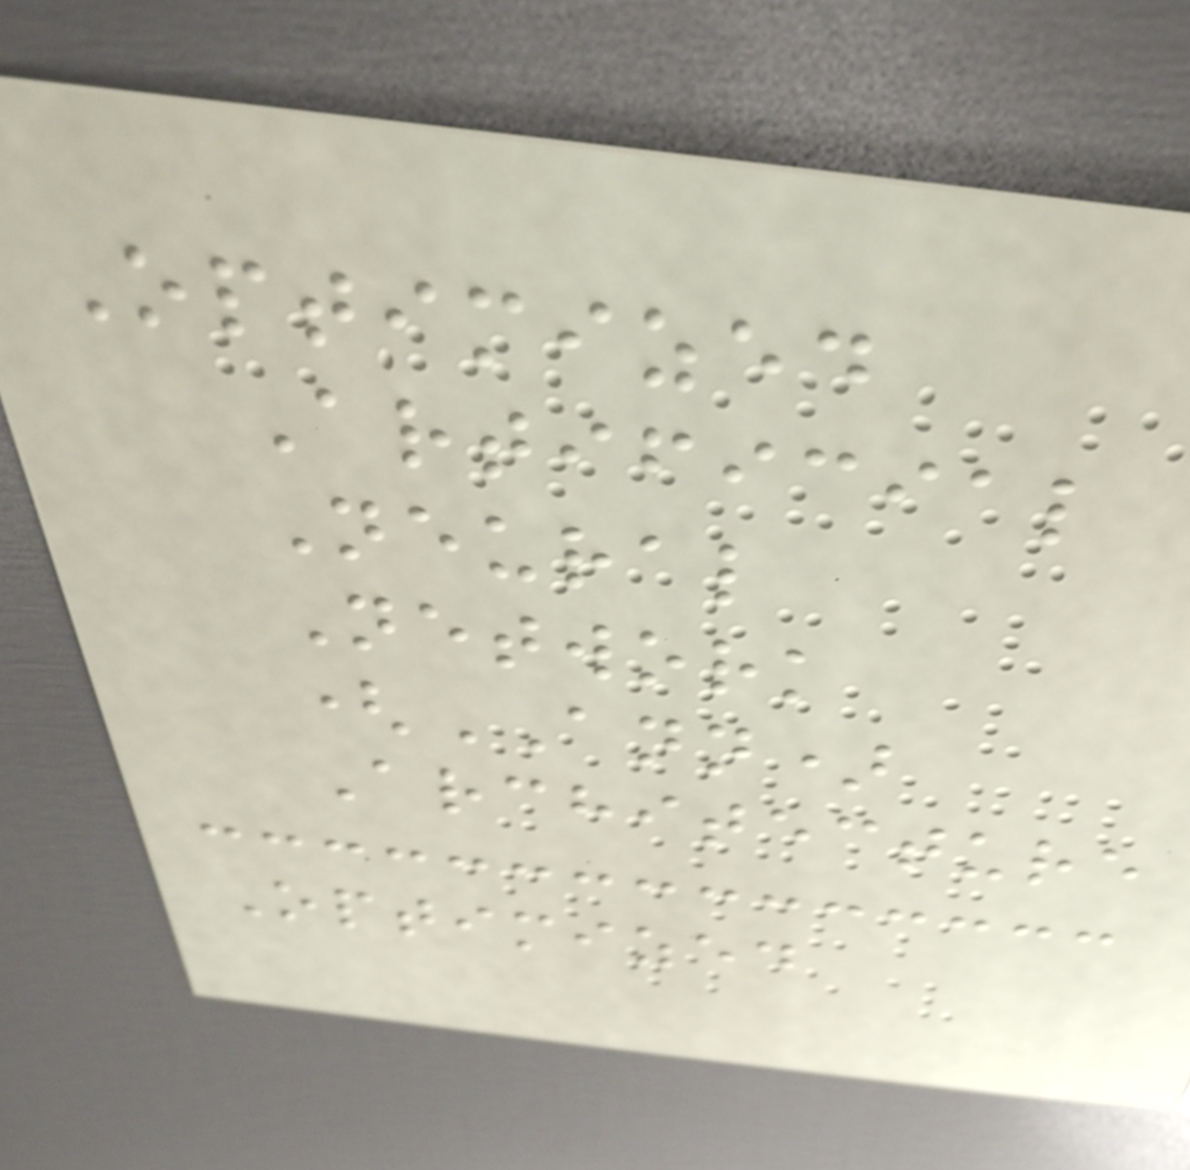Optimized
Artificial
Neural
Network
(ANN)
Architecture
Optimized
